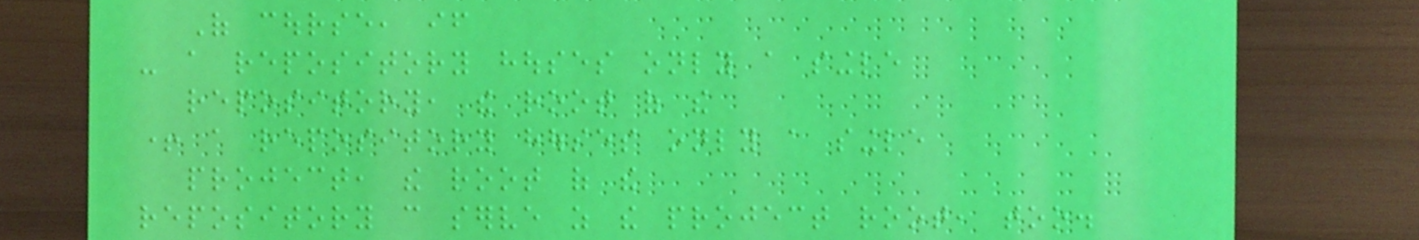Of course, if
- a repository houses only a single
repository, the root of the
+ a repository houses only a single
project, the root of the
repository can serve as the project root, too.
